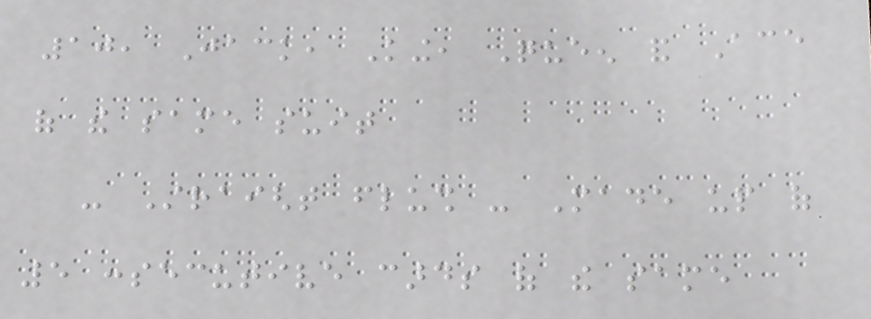10, Jack, King, Queen and Ace
of the same suit
- Straight flush - Made up of
5 consecutive cards of the same
